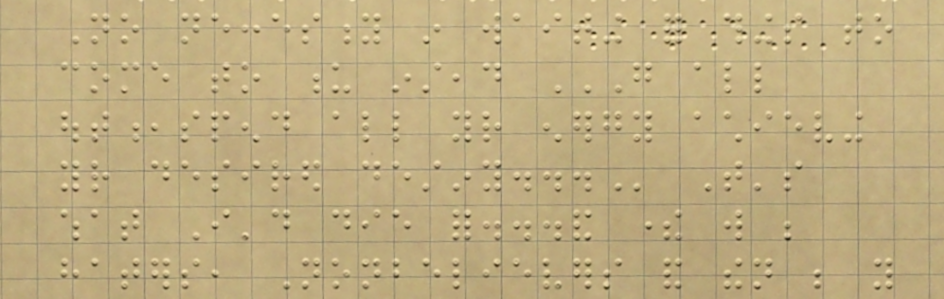No neccesity in waiting for things to
come to u instead GO ALL
OUT,SPEND ALL YOUR ENERGY ACHIEVING
YOUR DESIRED DESTINY... That's
what I'd die for...and there will be
haters, Nonbelievers and then be you
